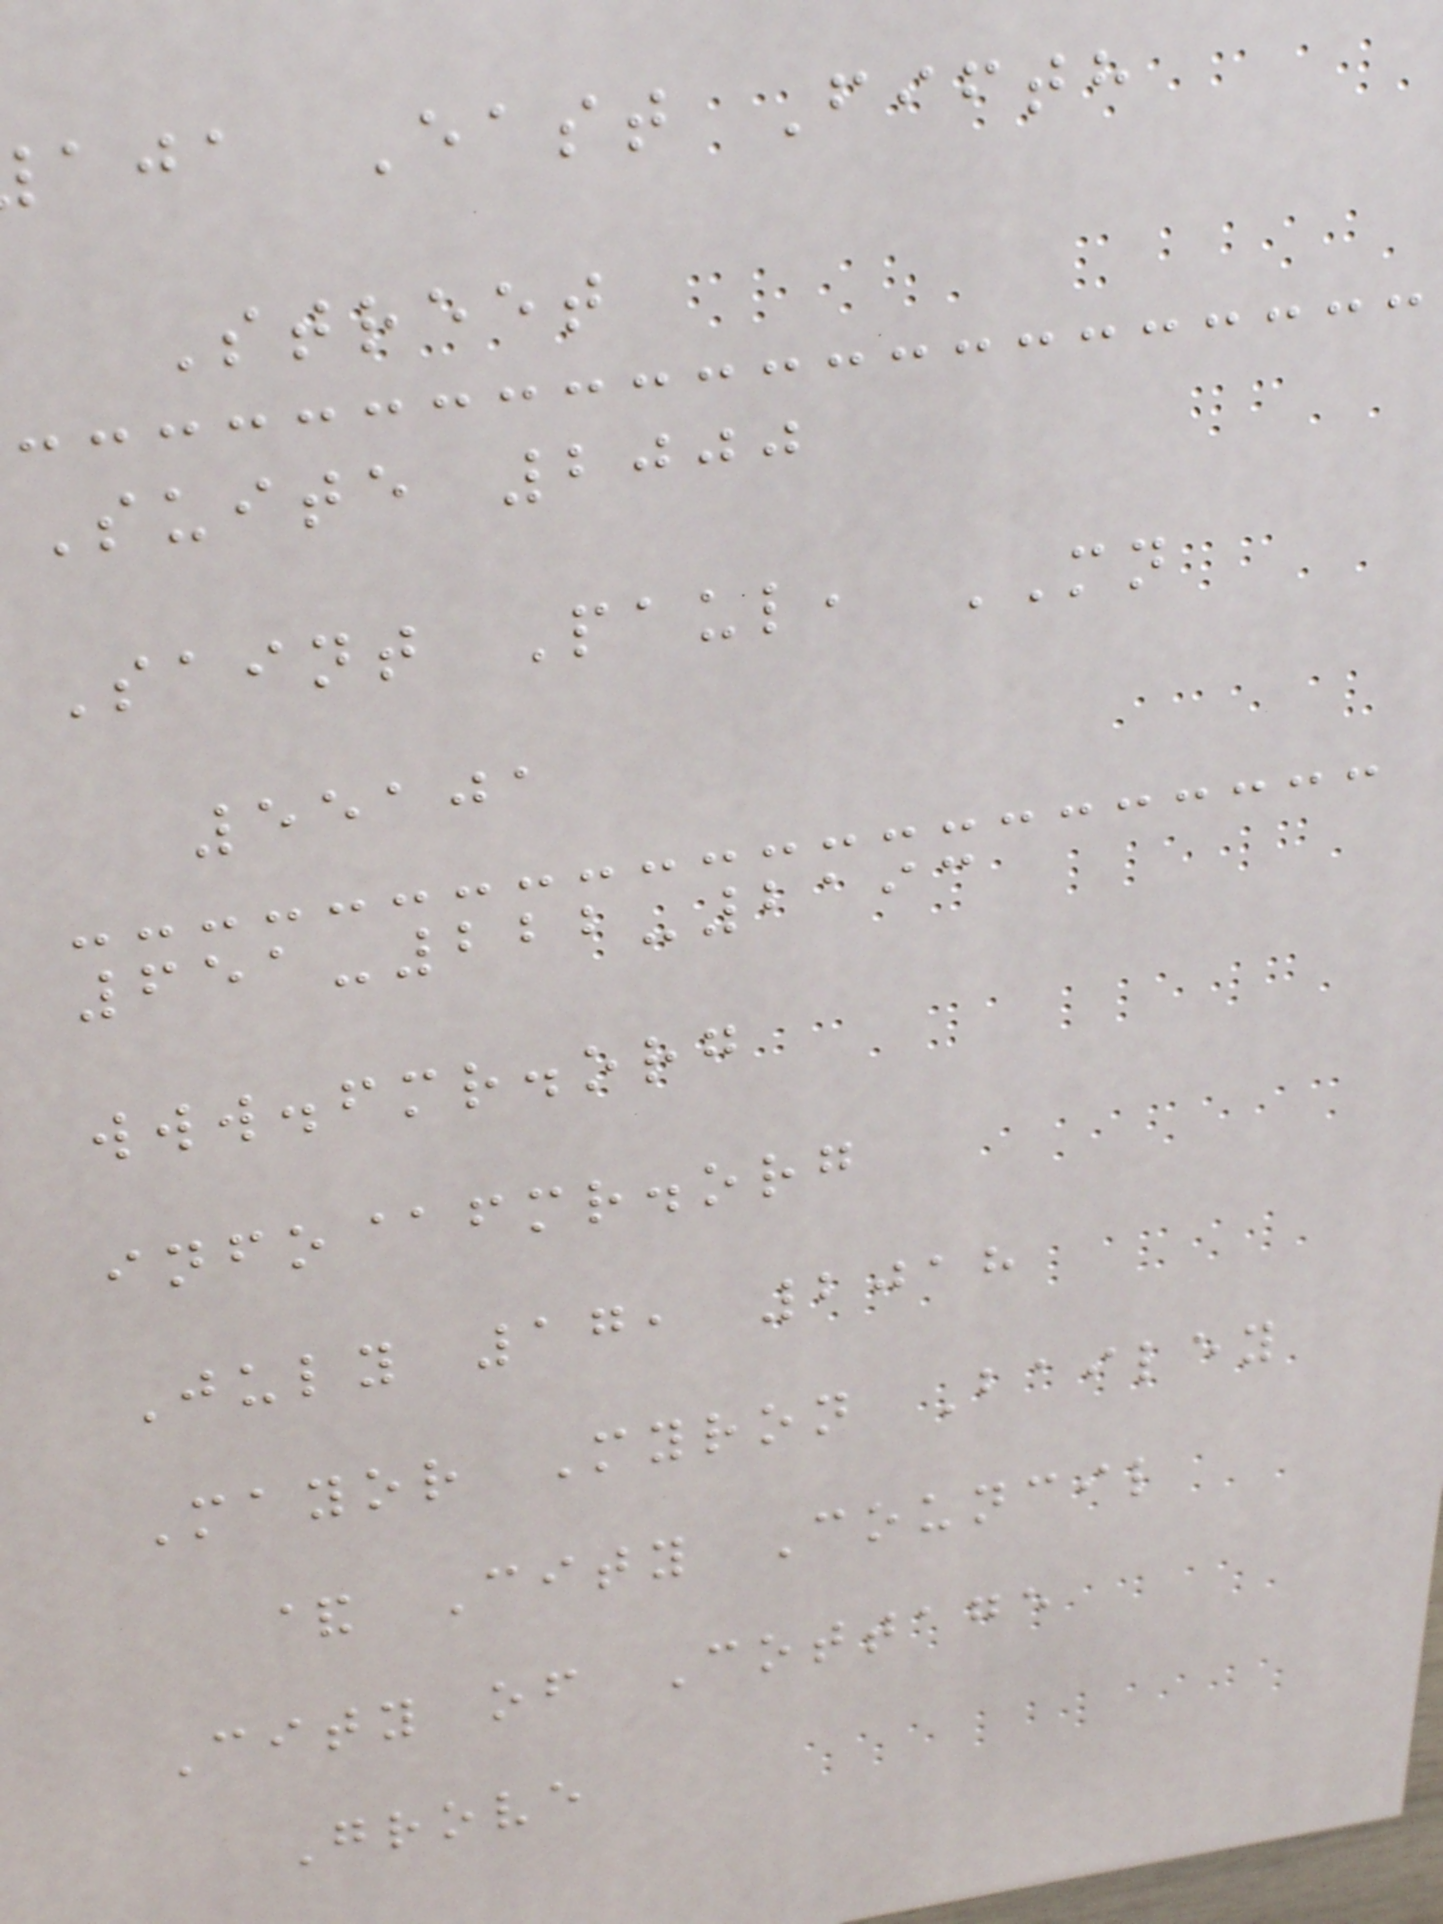aja East Fifth
Street
Suite 2000
Saint Paul, MN
55101
651-222-2193
www.fmr.org
info@fmr.org
July 17, 2018
Mayor Myron Bailey
& City Council
City of Cottage
Grove
